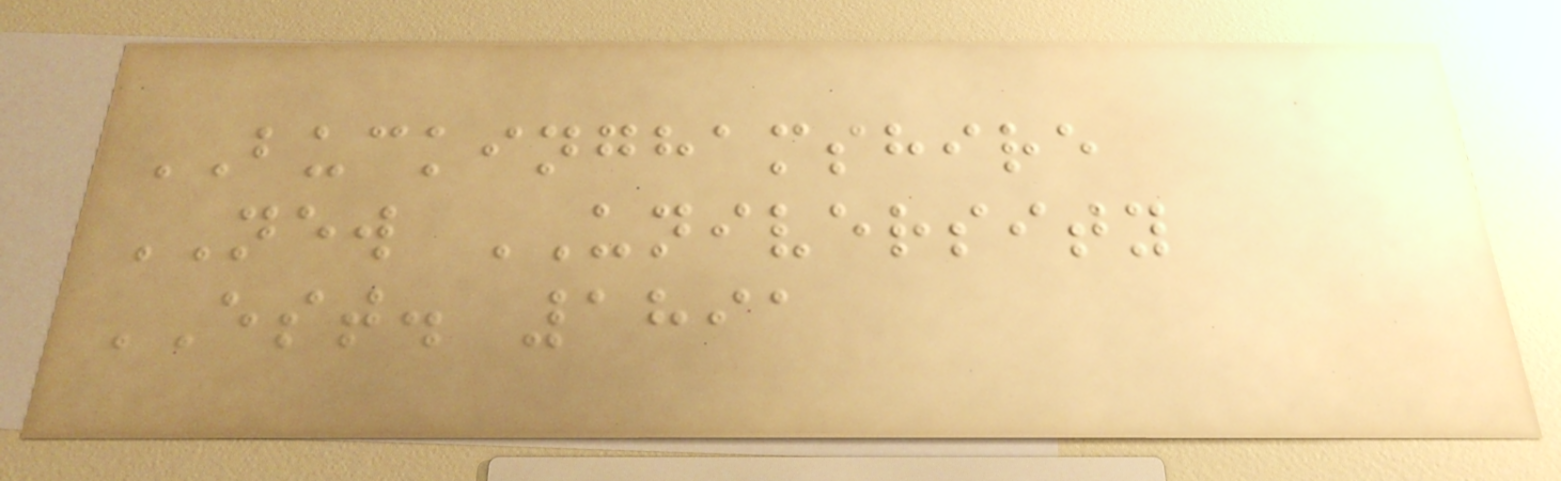BUCKINGHAMSHIRE
NEW UNIVERSITY
EST. 1891
